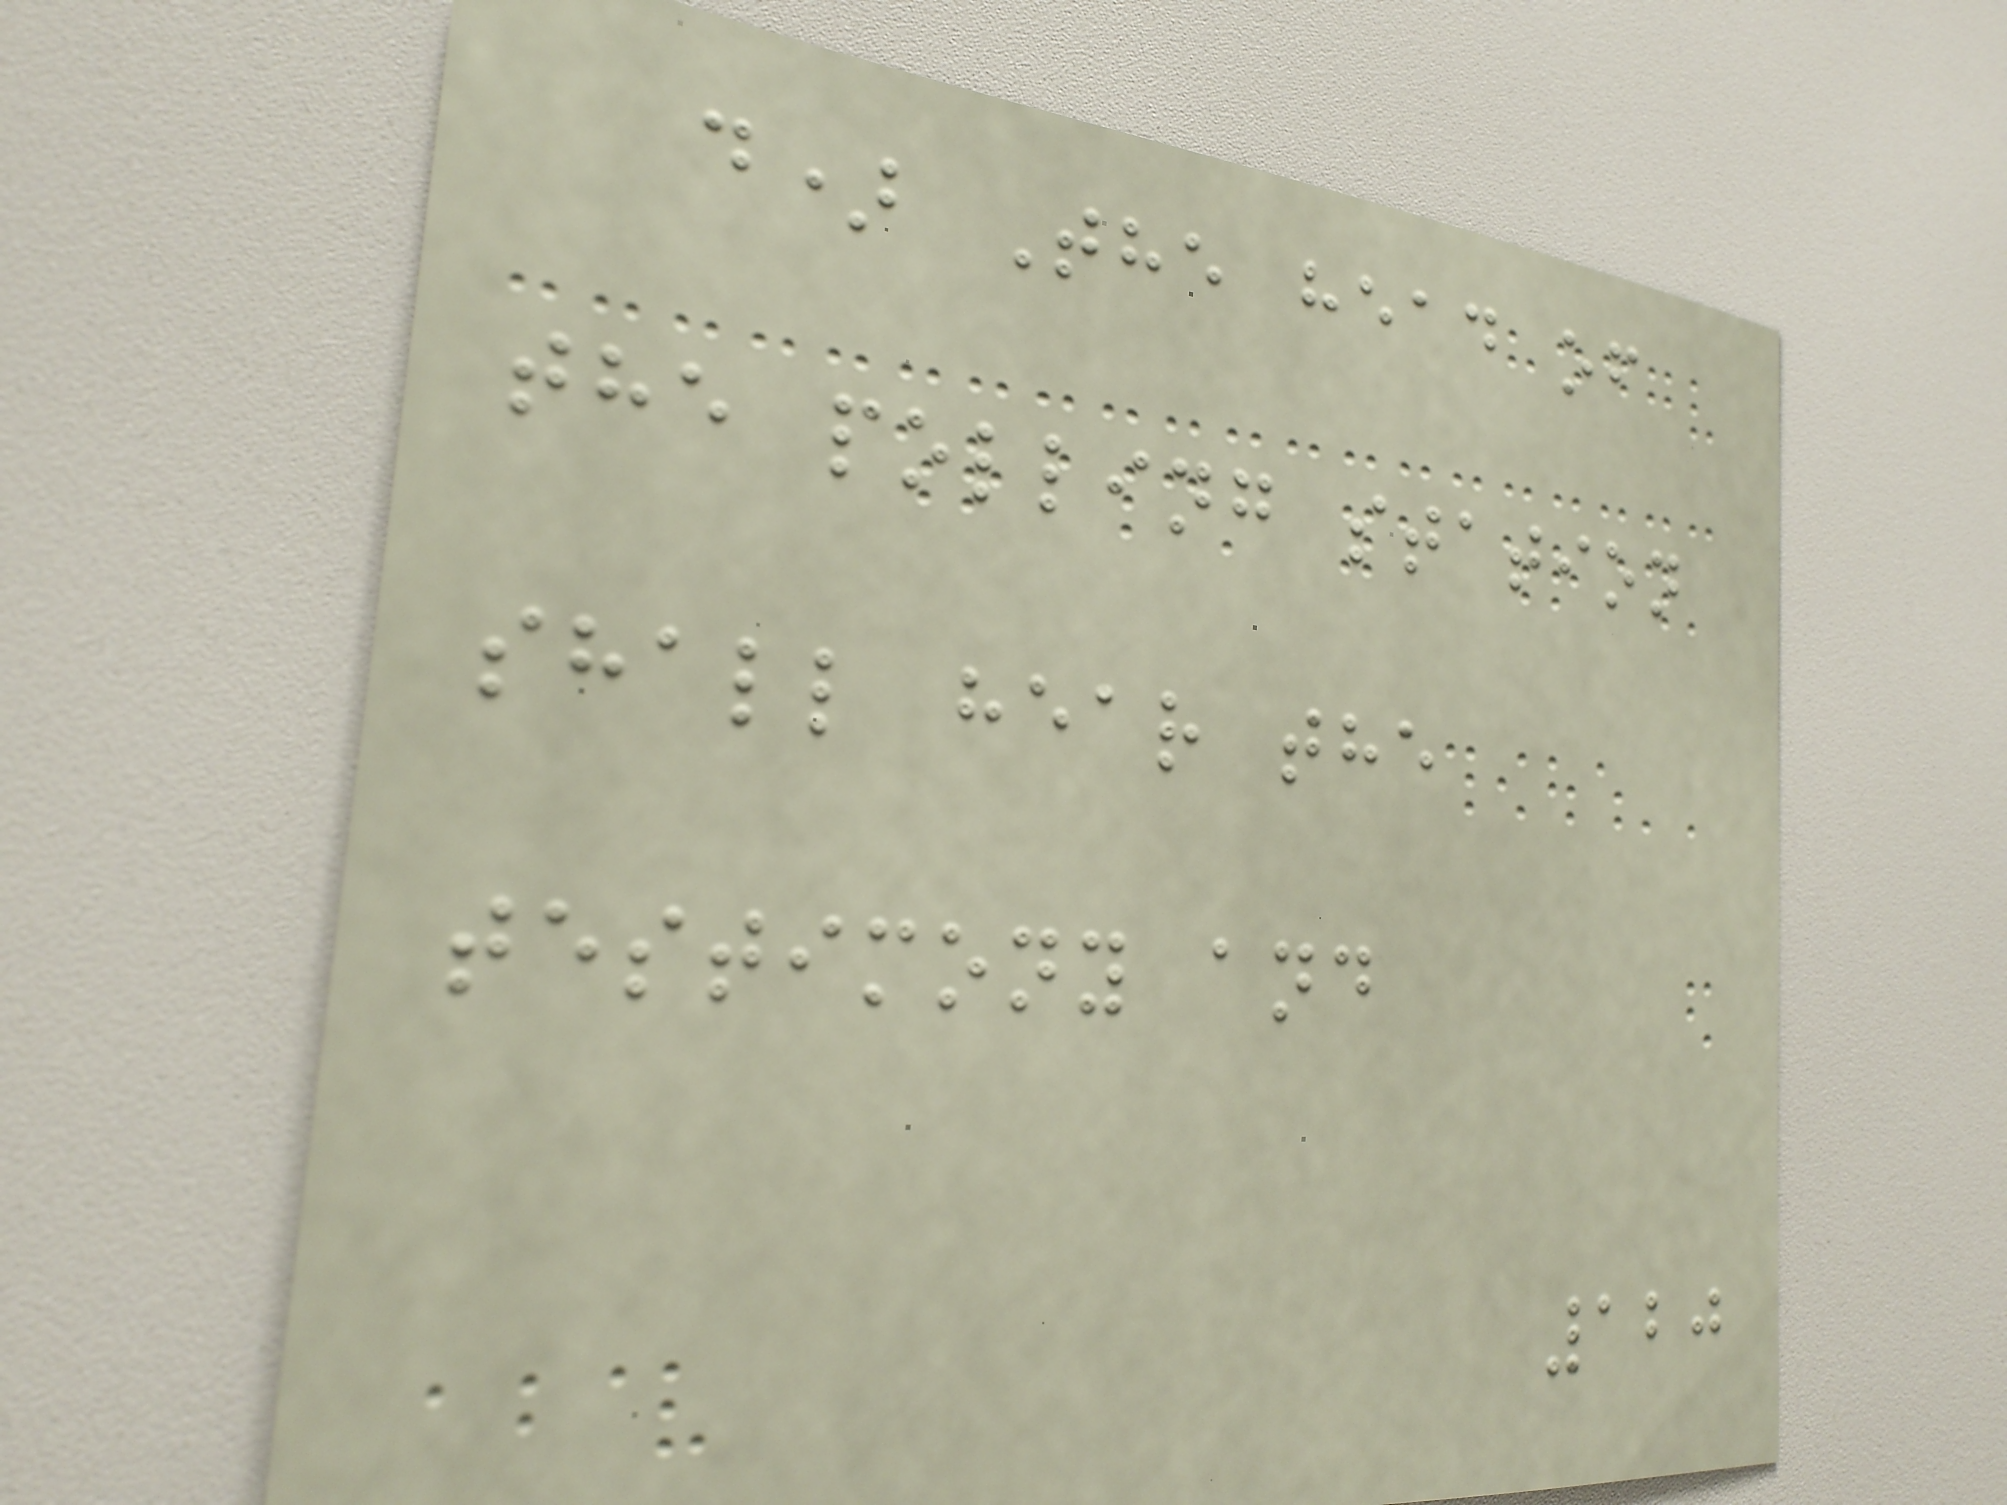d) The head of
the polling station
shall hear the
testimony and
120
